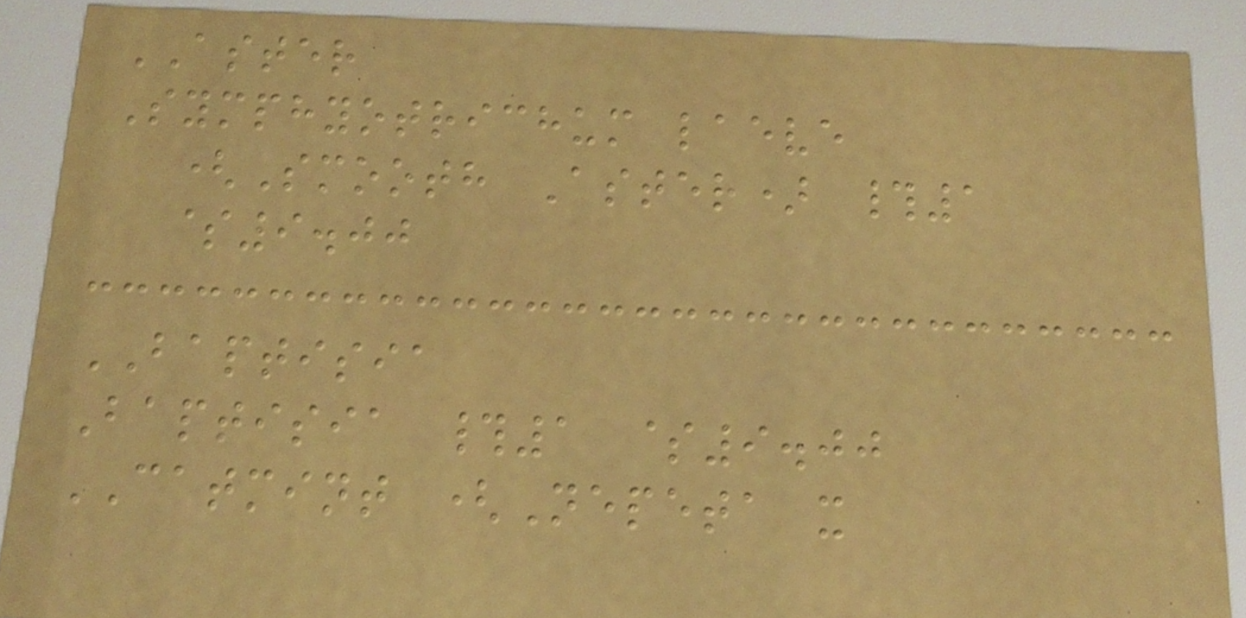ASTER
Symphyotrichum laeve
(Smooth Aster) #1
$9.00
BAPTISIA
Baptisia #1 $9.00
CATMINT (Nepeta x
